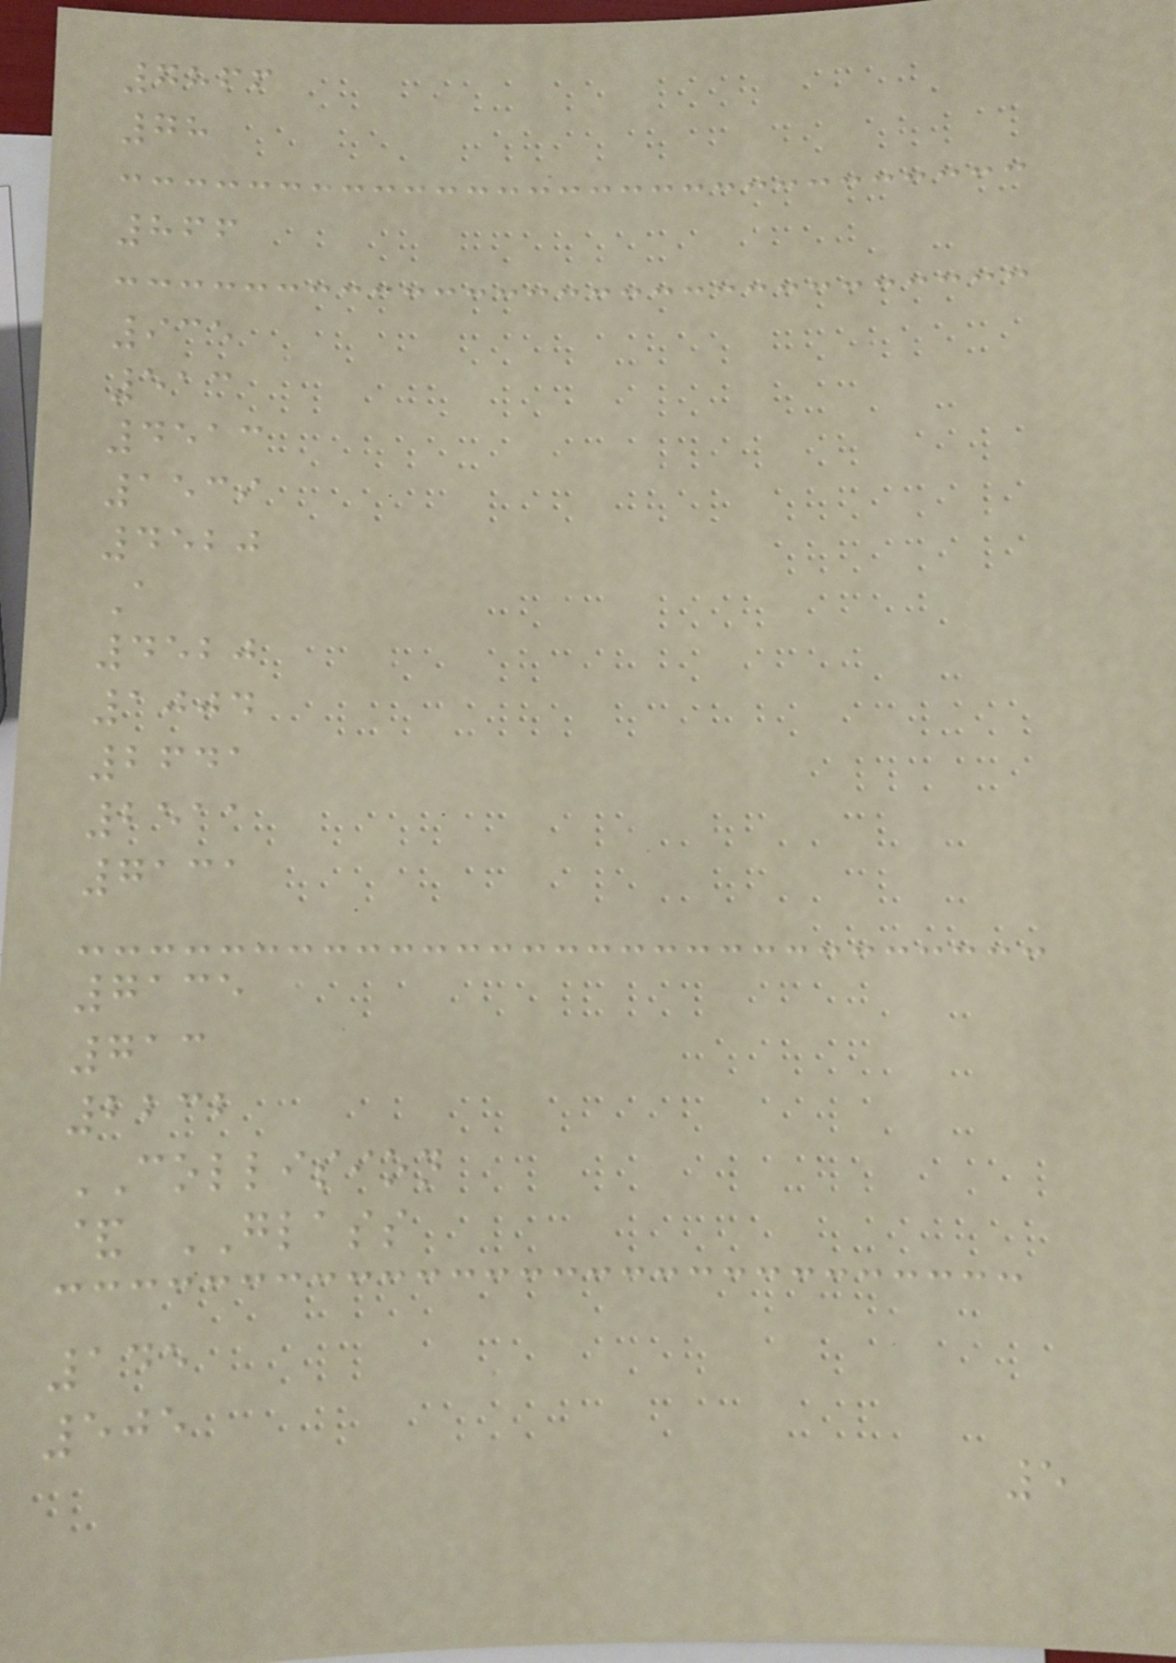7866
78
866
935
513
4513
1539
4520
A
4520
1004
2641
2511
7131
7135
713
2232
COLLISION
& GLASS
145
505
5
